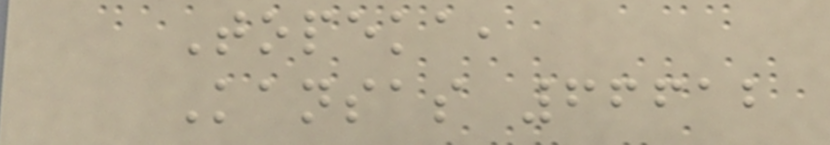Topeka,
Kansas 66612
